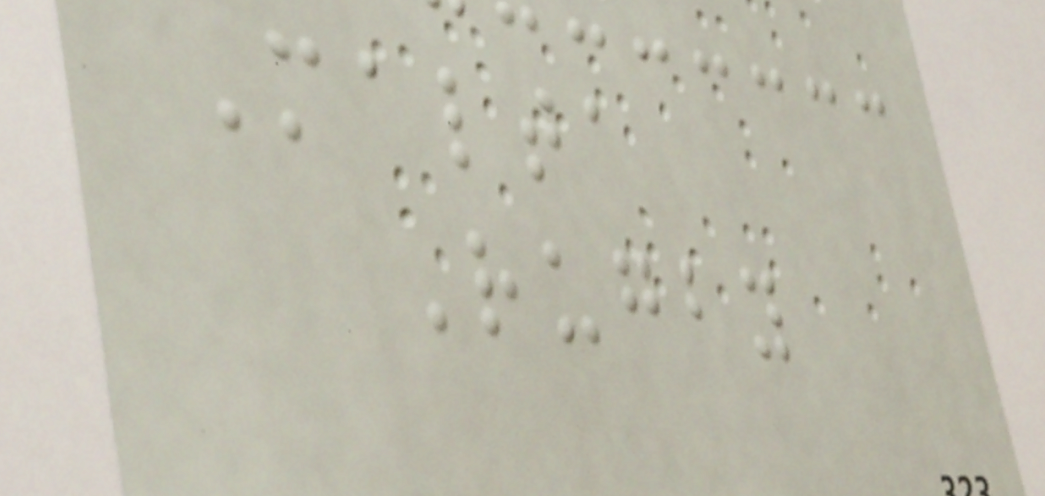Malta
Rugby
